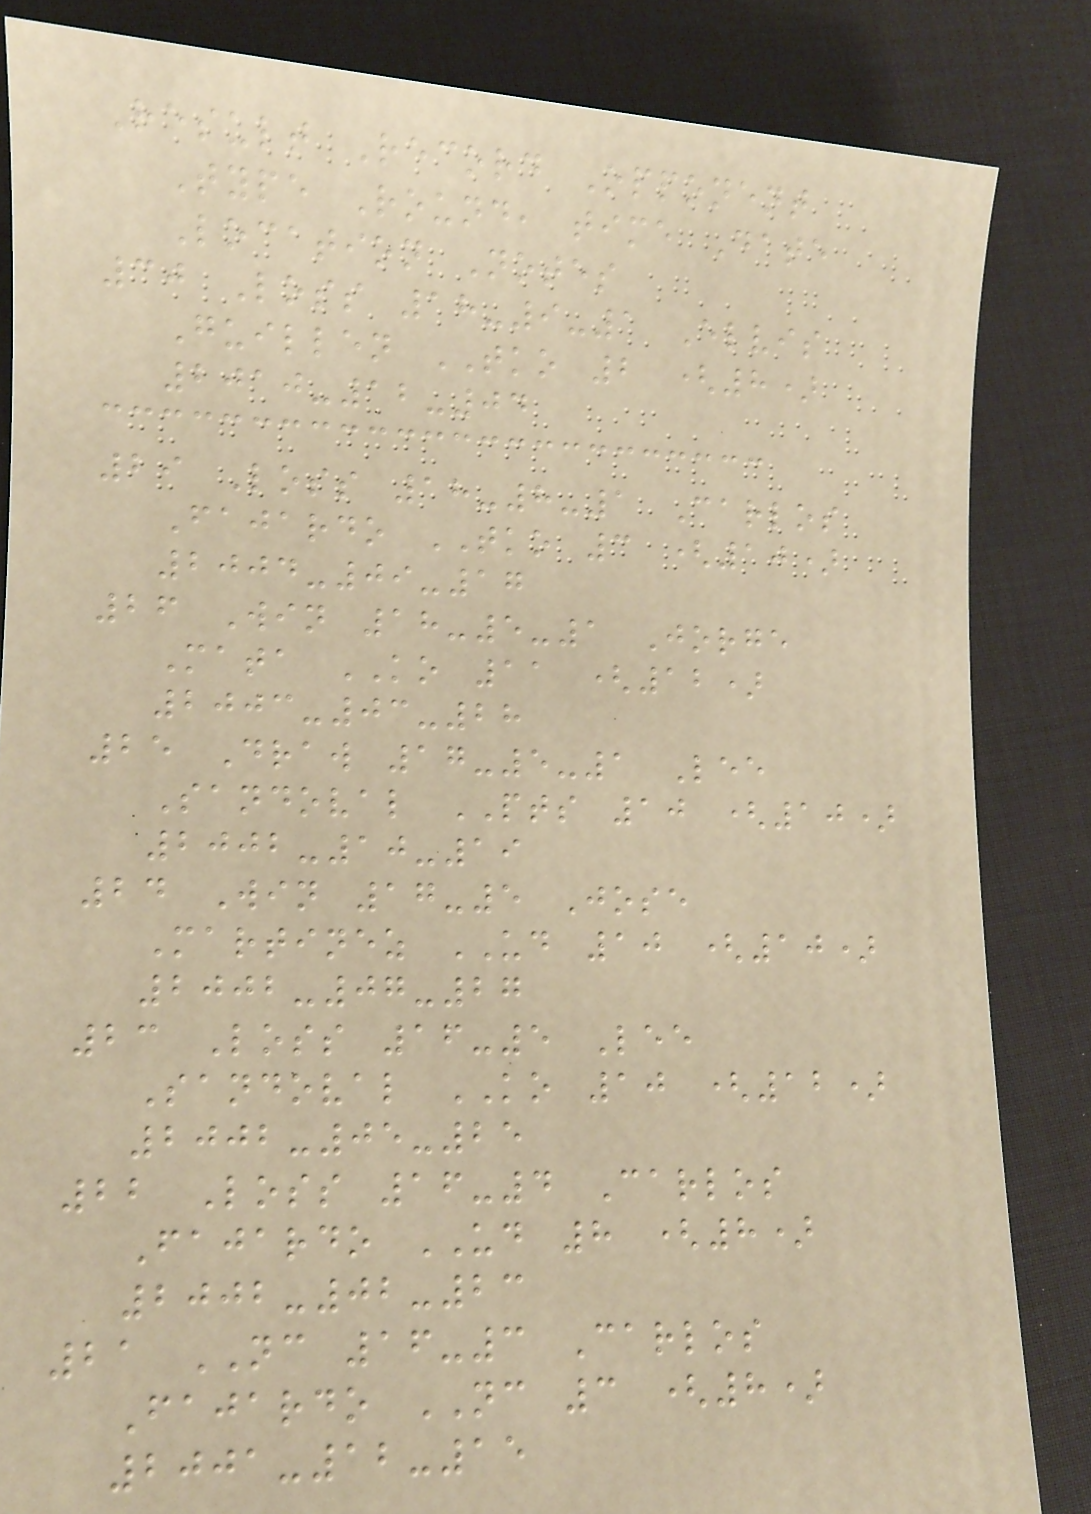Result Record Opponent
Type Round, time Date
Location Notes
30 Loss 18-9-1 Elvis
Guillen TKO 2 (8)
2010-12-04
29 Loss 18-8-1 Carlos
Fajardo TKO 3 (10)
2004-09-17
26 Win 18-5-1 Jorge
Mata KO 11 (12)
2003-03-28
25 Draw 17-5-1 Lee
Sandoval PTS 10 (10)
2002-10-19
24 Win 17-5 Jose
Martinez UD 10 (10)
2002-07-27
23 Loss 16-5 Lee
Sandoval KO 10 (12)
2002-05-25
22 Loss 16-4 Carlos
Fajardo UD 8 (8)
2002-02-23
21 NC 16-3 Carlos
Fajardo NC 3 (8)
2001-12-15
